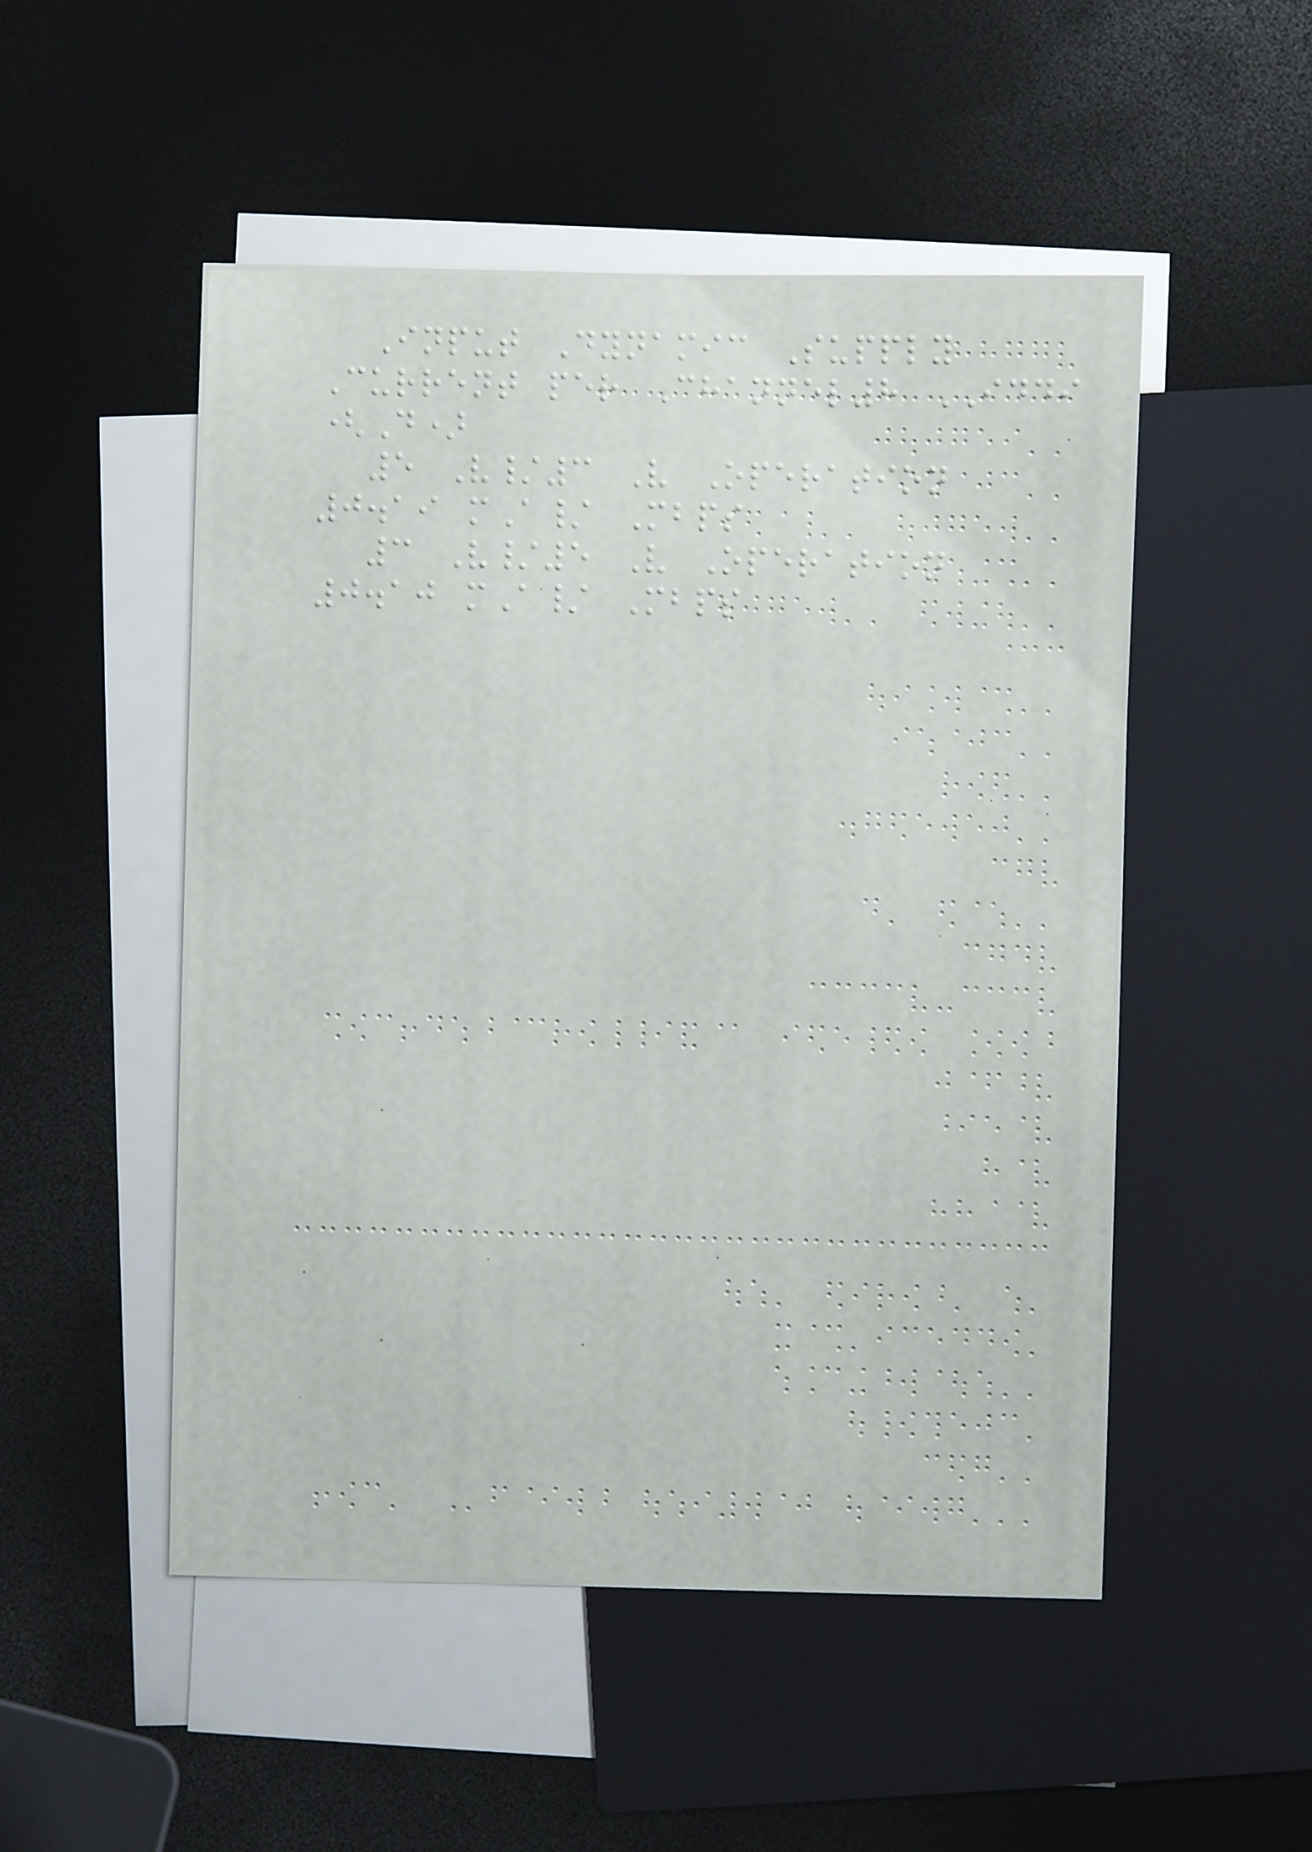Input Dynamic Supply
Current per Channel8 IDDI
(D)
5 V/3 V Operation
0.19 mA/ Mbps
3 V/5 V Operation
0.10 mA/ Mbps
